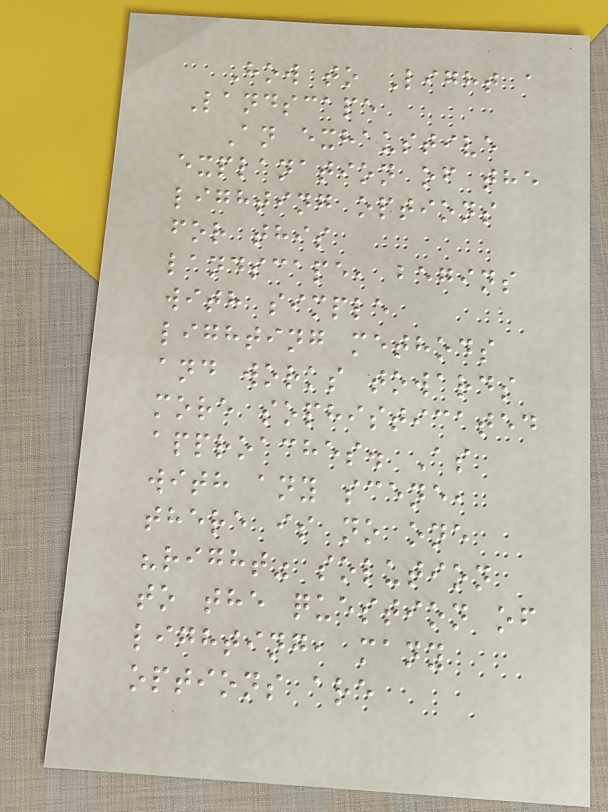How to Light a
Landscape
An exhaustive
explanation of the
lighting options
for this
landscape, begins
with simple
lighting methods
and works towards
more sophisticated
approaches. As
with any scene,
there is no one
"right" solution
to the question of
lighting, many
options are
